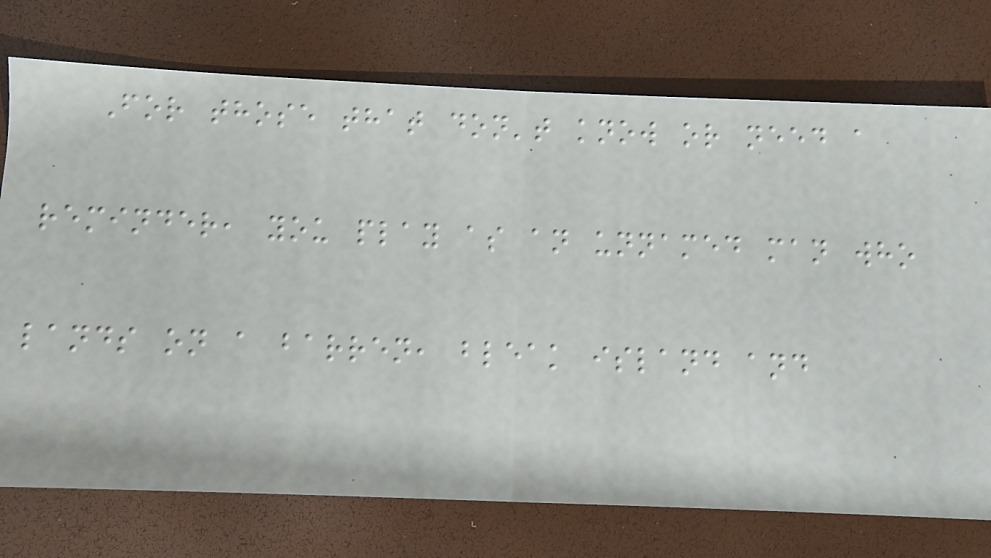For those that don't know or need a
reminder, you play as an unnamed man who
lands on a barren, bleak island and
